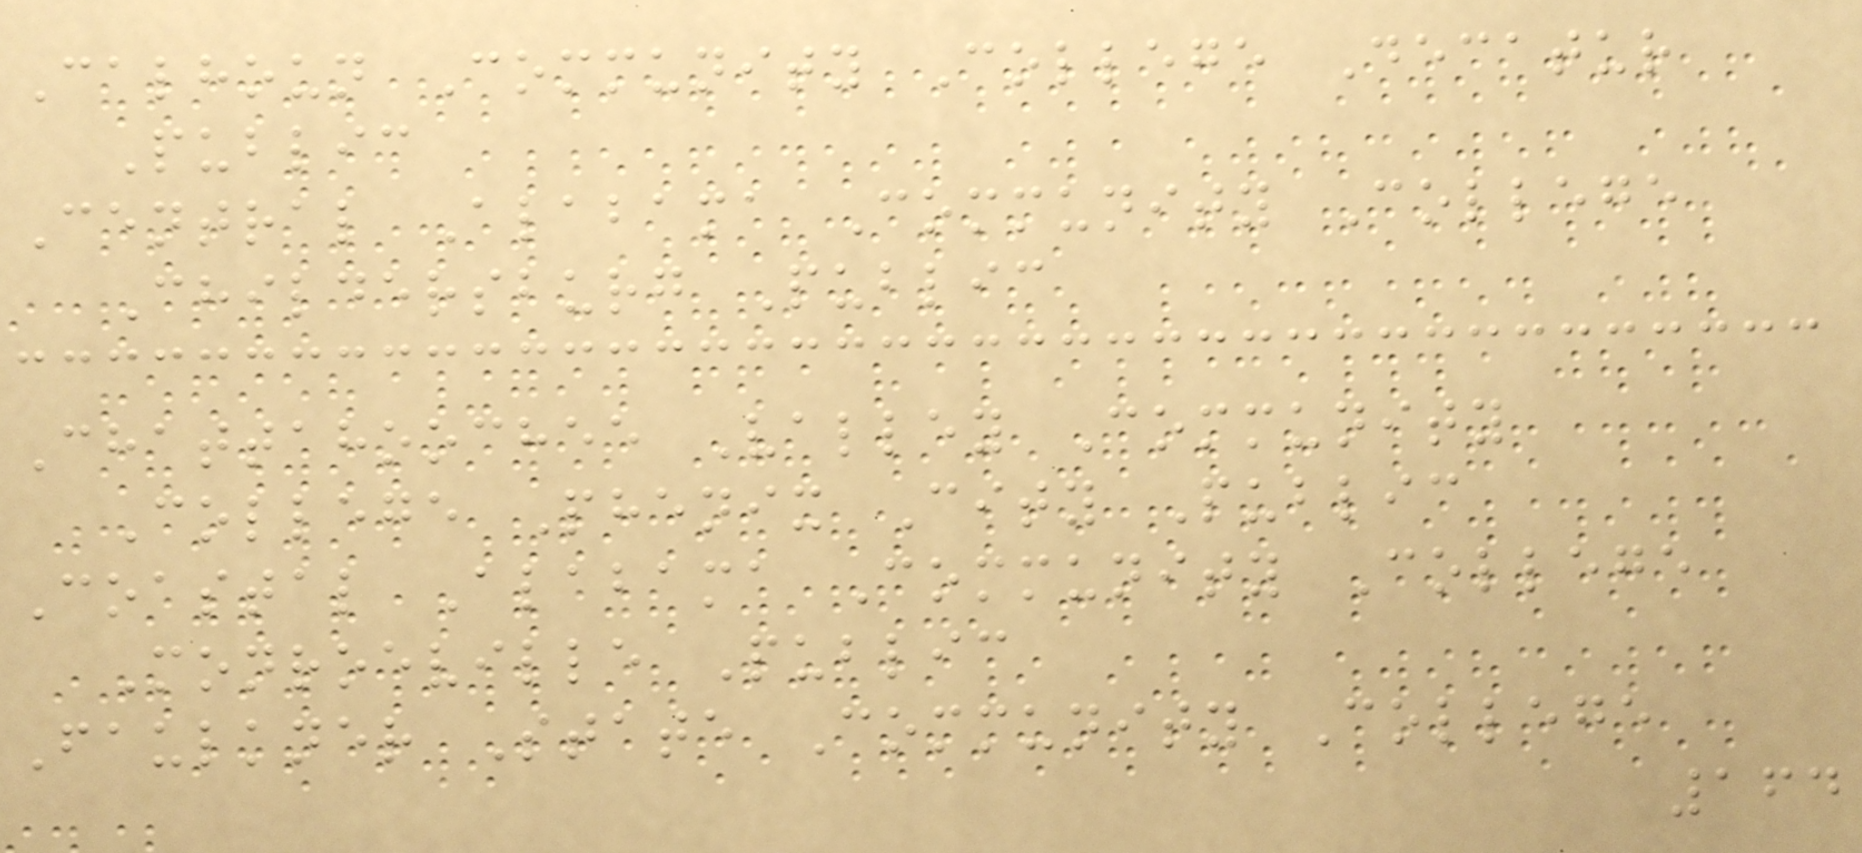Calhoun Community College Decatur
Public
Central Alabama Community College
Childersburg Public
Chattahoochee Valley Community
College Phenix City Public
Coastal Alabama Community College
Monroeville Public
Faulkner State Community College
164
